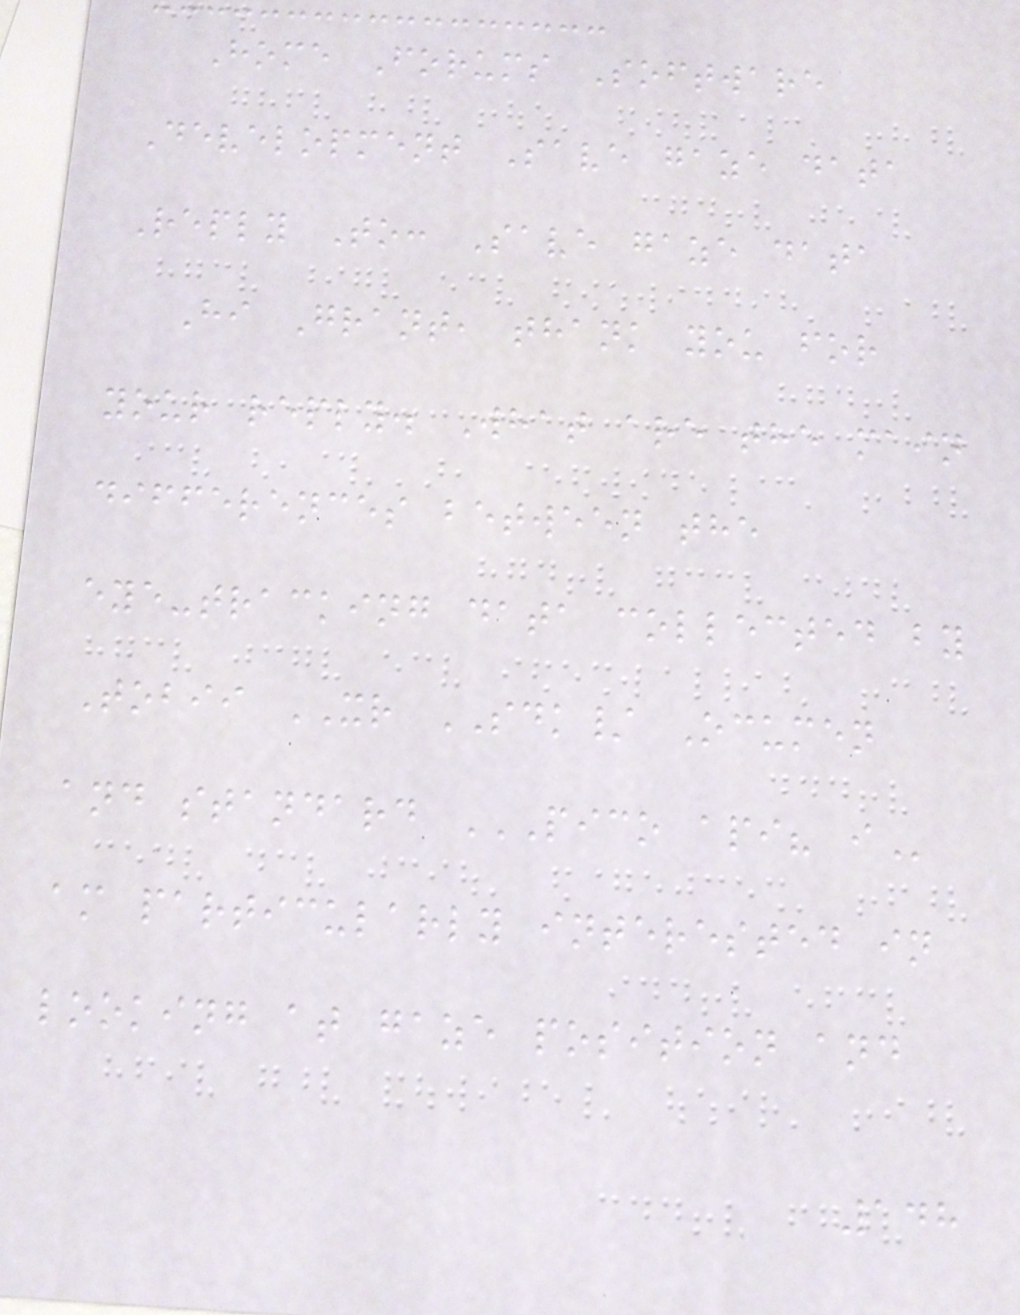Home Forums Software
Development Save gaze data
Reply To: Save gaze data
Hi Grant, thank you for
your reply. What are the main
differences between the
eye-tracking data collected by
Tobii XR SDK/ Ocumen
and standard PICO API? I
am particularly interested in
looking at gaze position and
148
